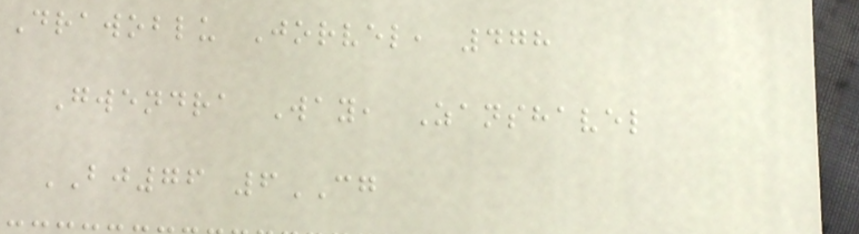Drawoblu Jorvel, 478
Gwendra Way, Zanshavel
BJ76 6CG
